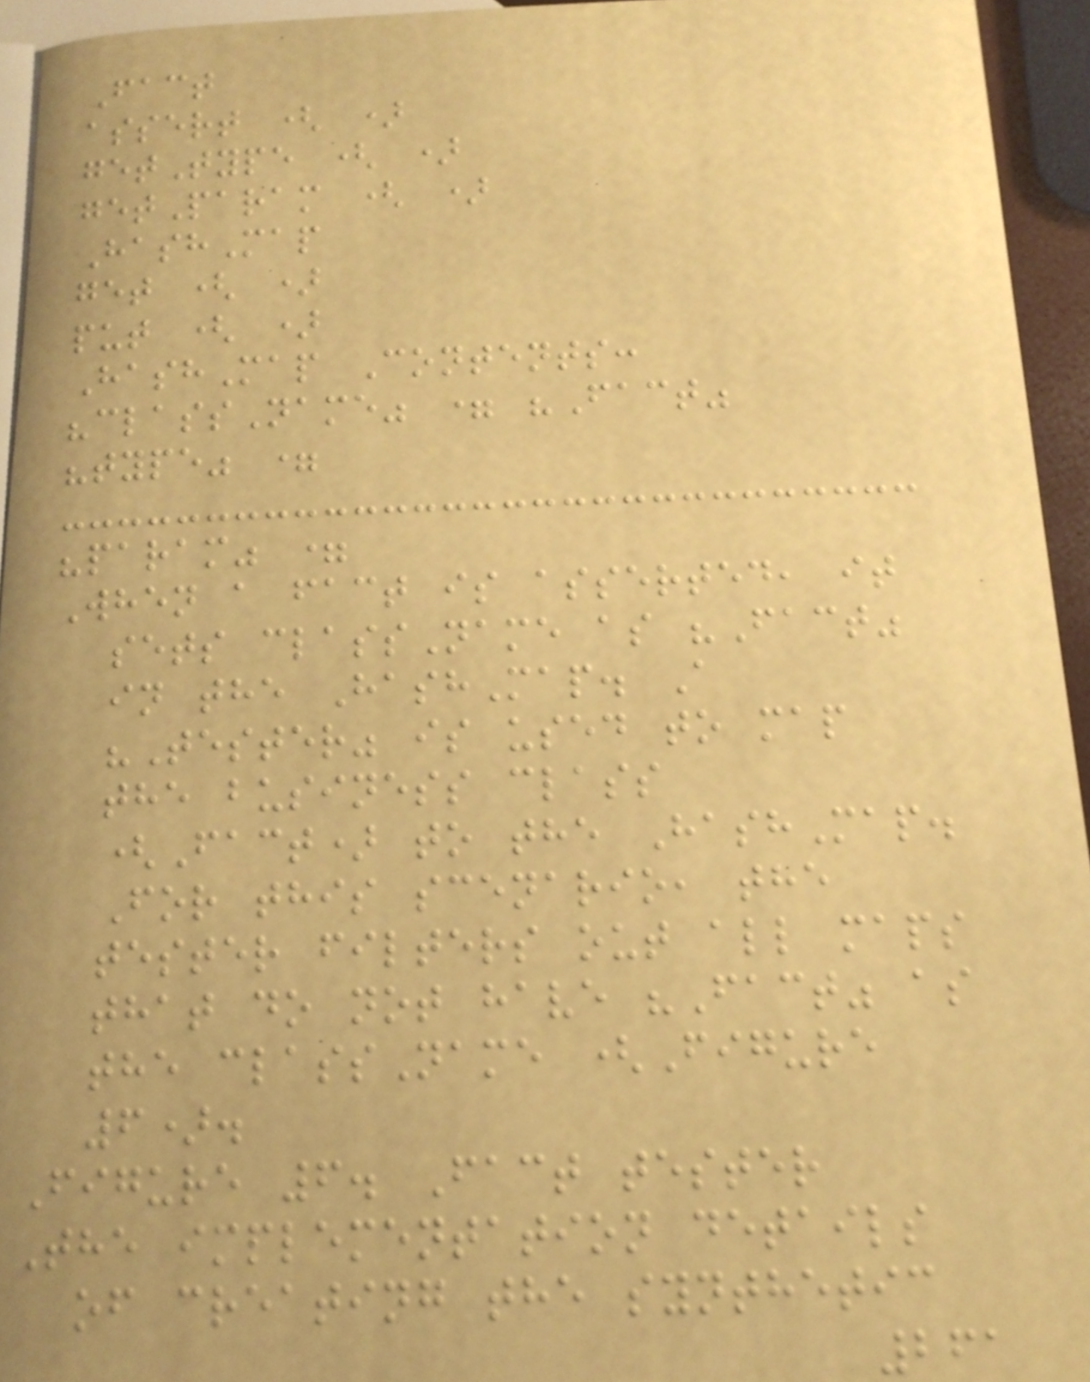Fact
assert ( )
getType ( )
getParam ( )
HashMap
get ( )
put ( )
HashMap Contents:
"className" = "Fact"
"type" =
"param" =
When a fact is asserted, it
sets className as "Fact"
in the HashMap. A
"Tester" is used to map
the business class
(Fact) to the HashMap.
For this scenario, the
tester filters out all maps
that do not have "Fact" as
the className (Figure
6).
Figure 6. Fact tester
The implementation details
of creating the synthetic
261
